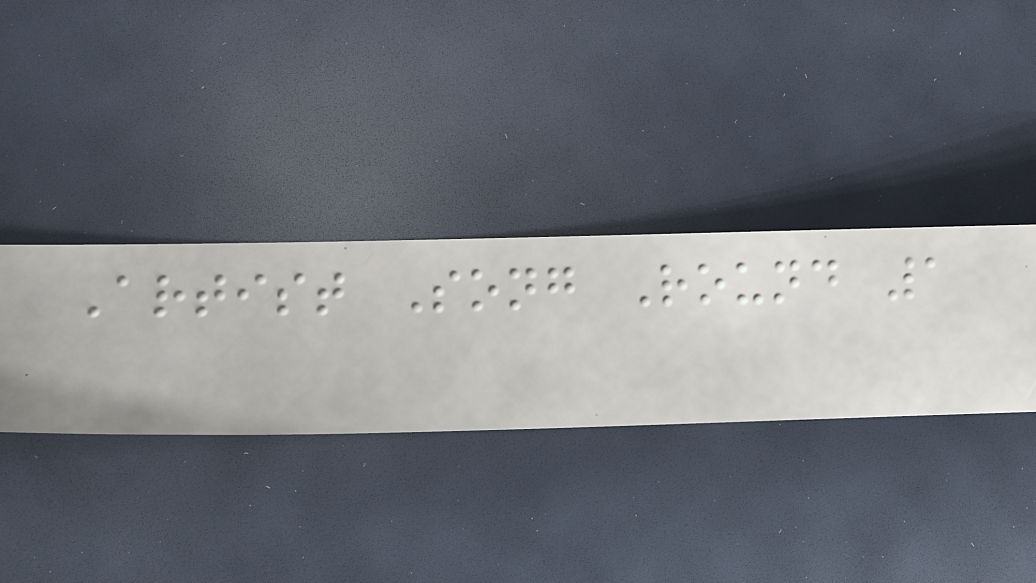Artist Song Round 1
